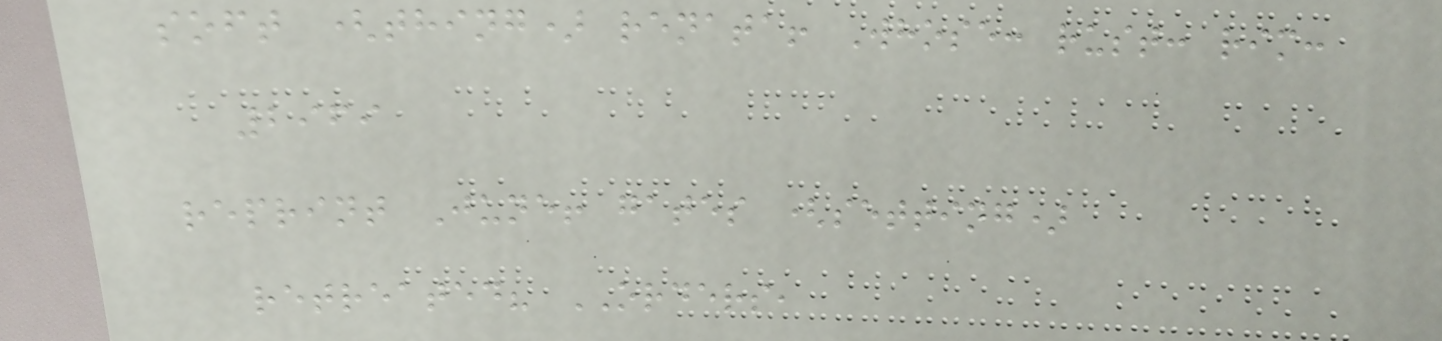soft (thing) renata! Whose: rust: rim:
2969
reprint June! gates (setting)
retreated? ORDERS,
